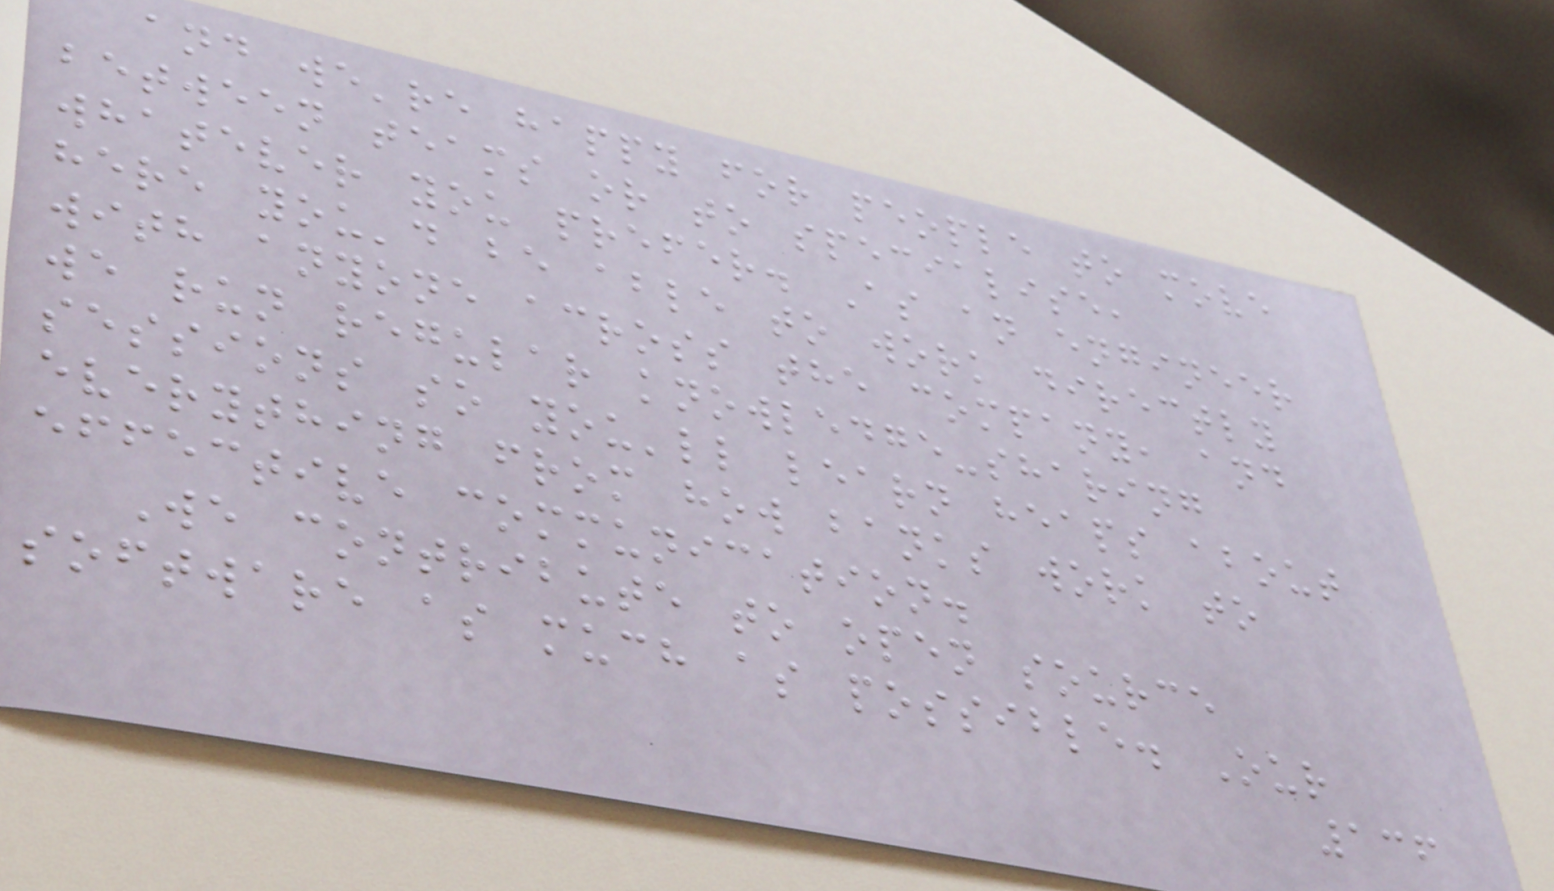and we're happy for people to move
between teams or to specialise,
whatever you prefer. As an engineer
here you'd be able to work directly
with anyone across the company, and
we run regular knowledge-sharing
sessions so you'll learn heaps about
everything from how banks work to
effective communication.
We contribute to open source
software as much as possible. Our
136
